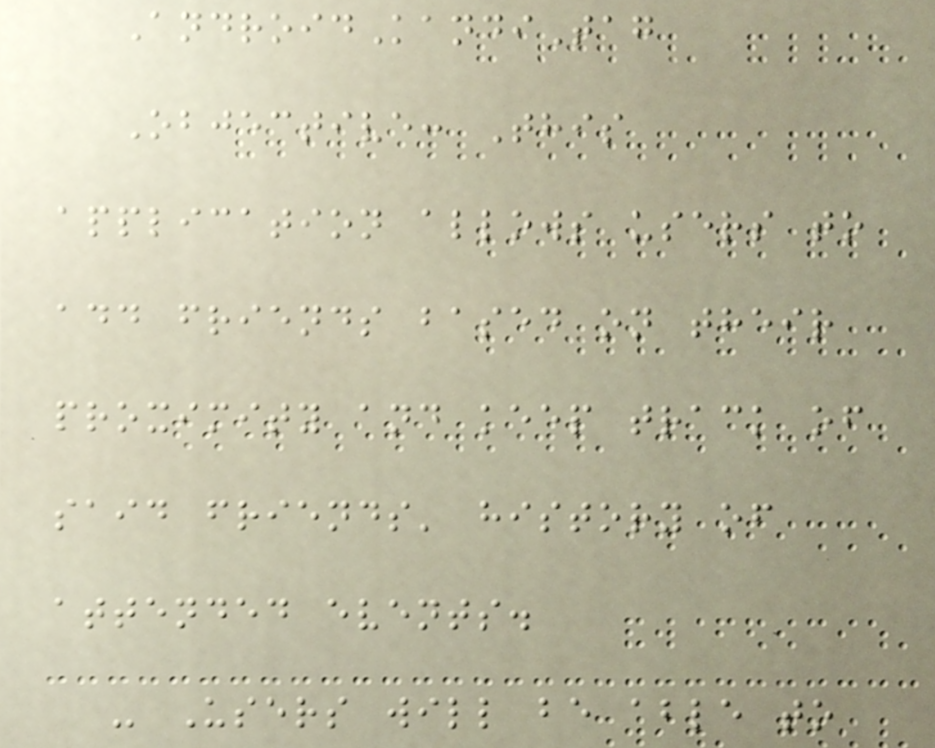AndroidKandiTag
Objective: This
application allows users to
add friends based on their
proximity and keep track of
said friends' history of
attended events.
- Users will be able to
